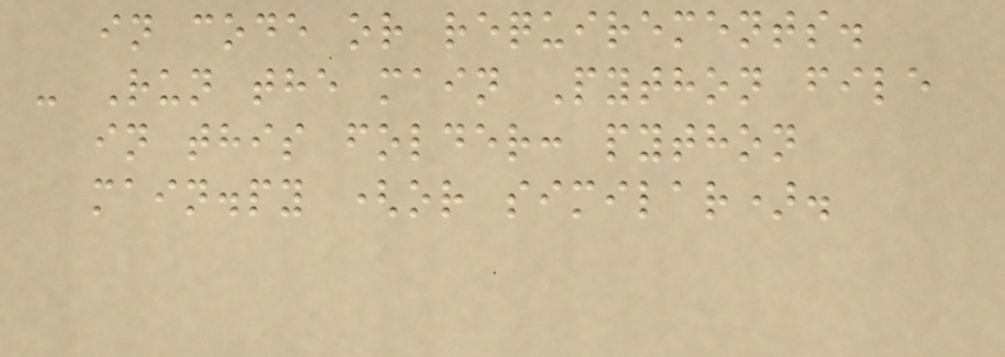in code or requirements.
- Run the main Python file
in this folder: python
main.py (or similar).
